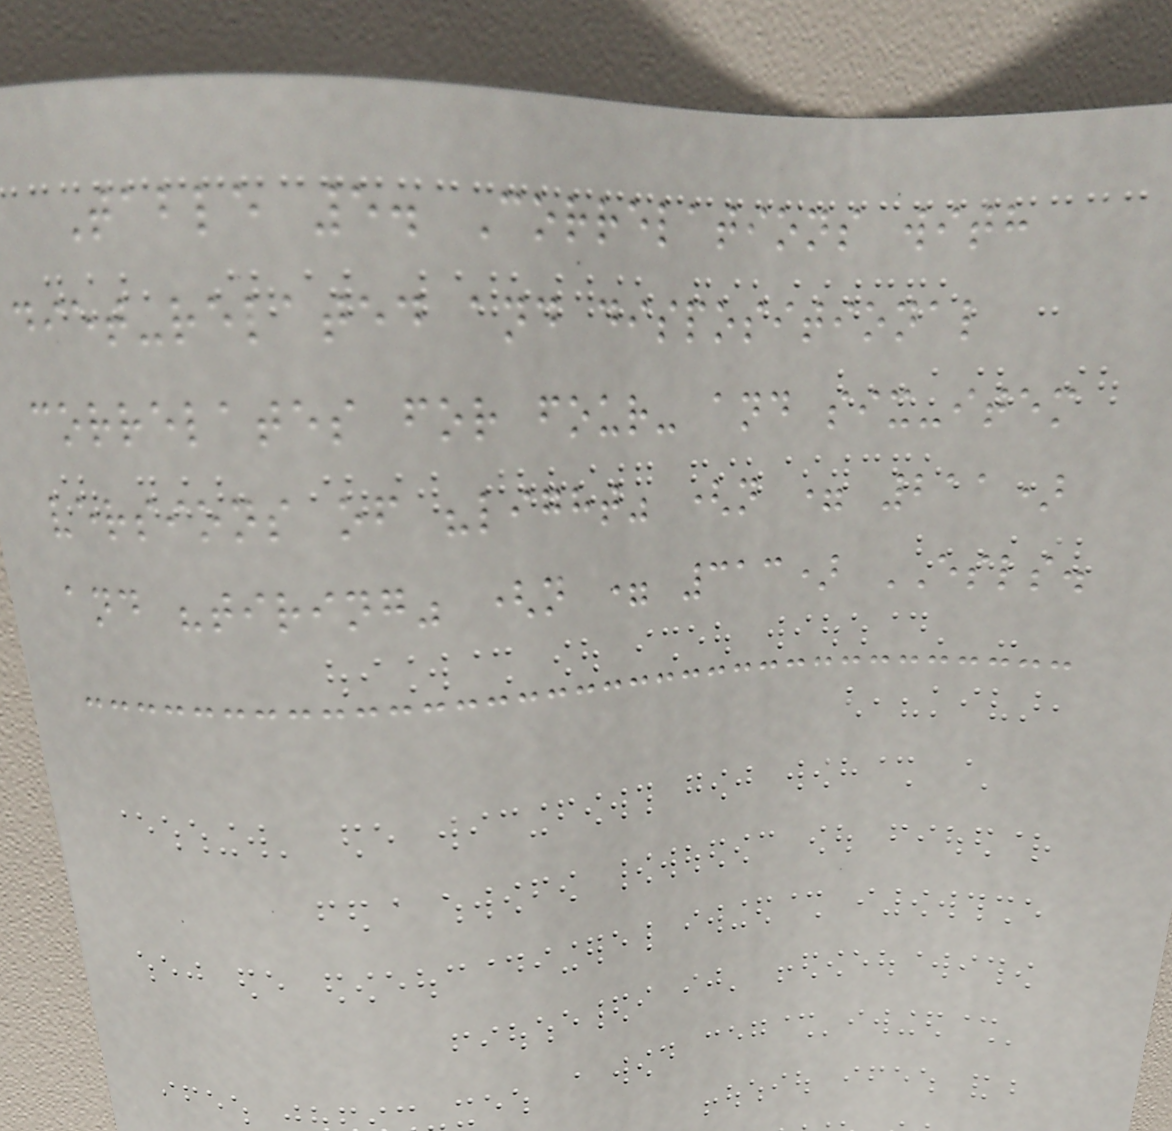Table 5. Correlations with
diet-related and dispositional
correlates for four- and six-item
versions of "light" (n = 211)
and "tiring" (n = 313) ESLS.
